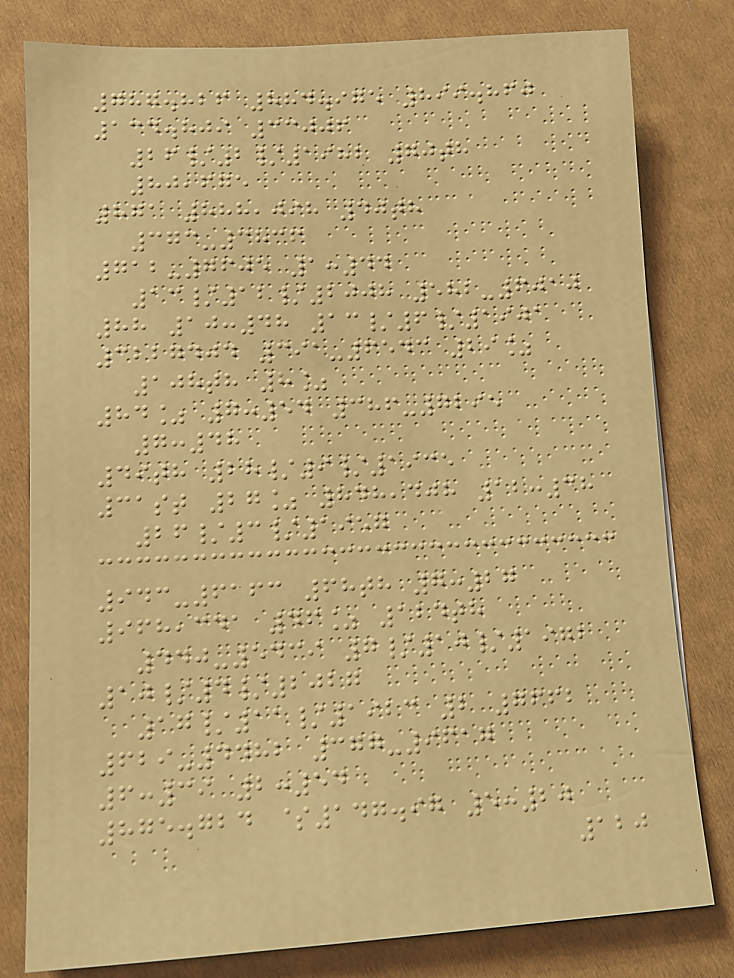787.826 884.975 899.860
134.809 33006
26/2/1982 70th
80,675
871 888,098 40th
373-3836
712-7605 1:44
13/12/2008 582-6010
88 10:48 13/6/1901
3227404 391-6543 29%
108th 8%
84% 7:54 386-7295
7:48
49th 28/9/1935
31st 27% 848,408 12:38
26/3/1957
943-6163 68th 7:27
968,341 46% 124th
440-5439 7/10/1972
10/4/2027
17/11/1923 2 7662
629-4482 377-9617
6:39 2:54
875.724 $147.97 5:20
120
